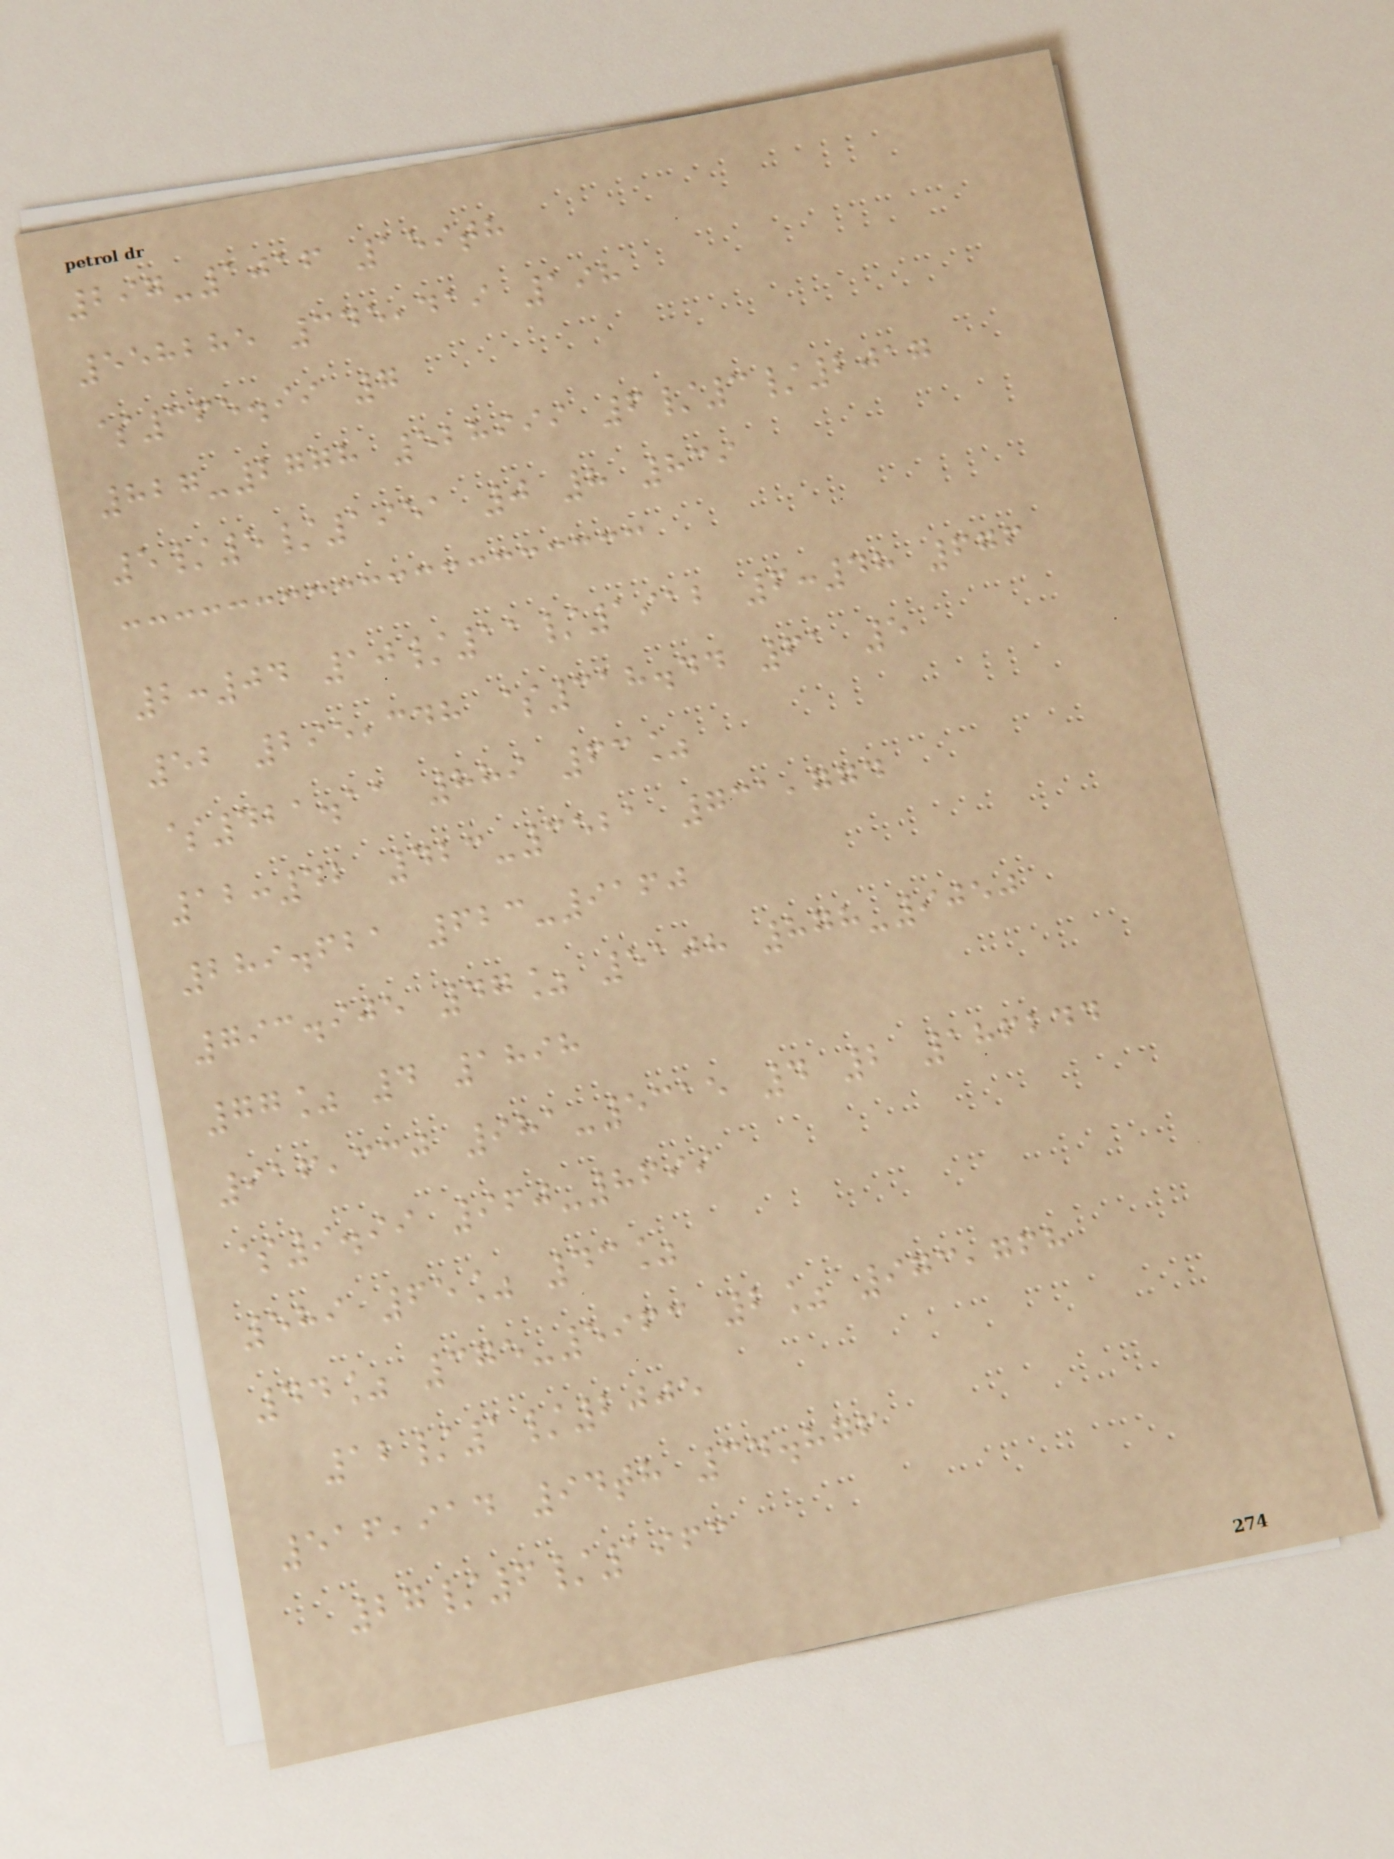297-1016 159th
558285 345,419 198
$365.99 7
827-2778 528999 6/3/2017
5/5/1951 0 8 839
2:04 10/11/1912 6:48 676
52 295,348 $318.44 61 5
$421.11 889 63%
12:42 423-3521 731,774
289.621 623-9160
793.905 47% 5108 878-9050
77% 4 1898
916,330 981-5315 4 2 186244
$9.99 960-8699
589 65% 43%
44% 375-5963 2% 973,768
12/1/2005
516,914 94th 34.876
27/6/1963
